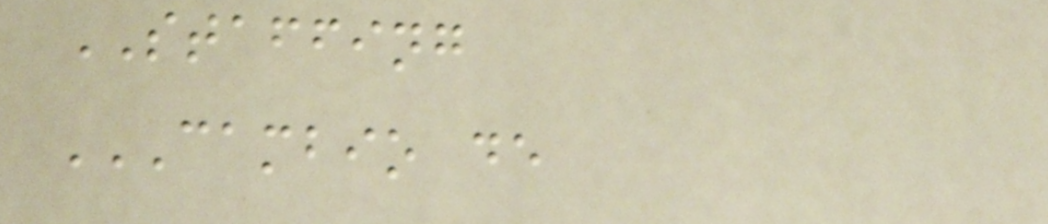STAFFING
CAMBIO DE
